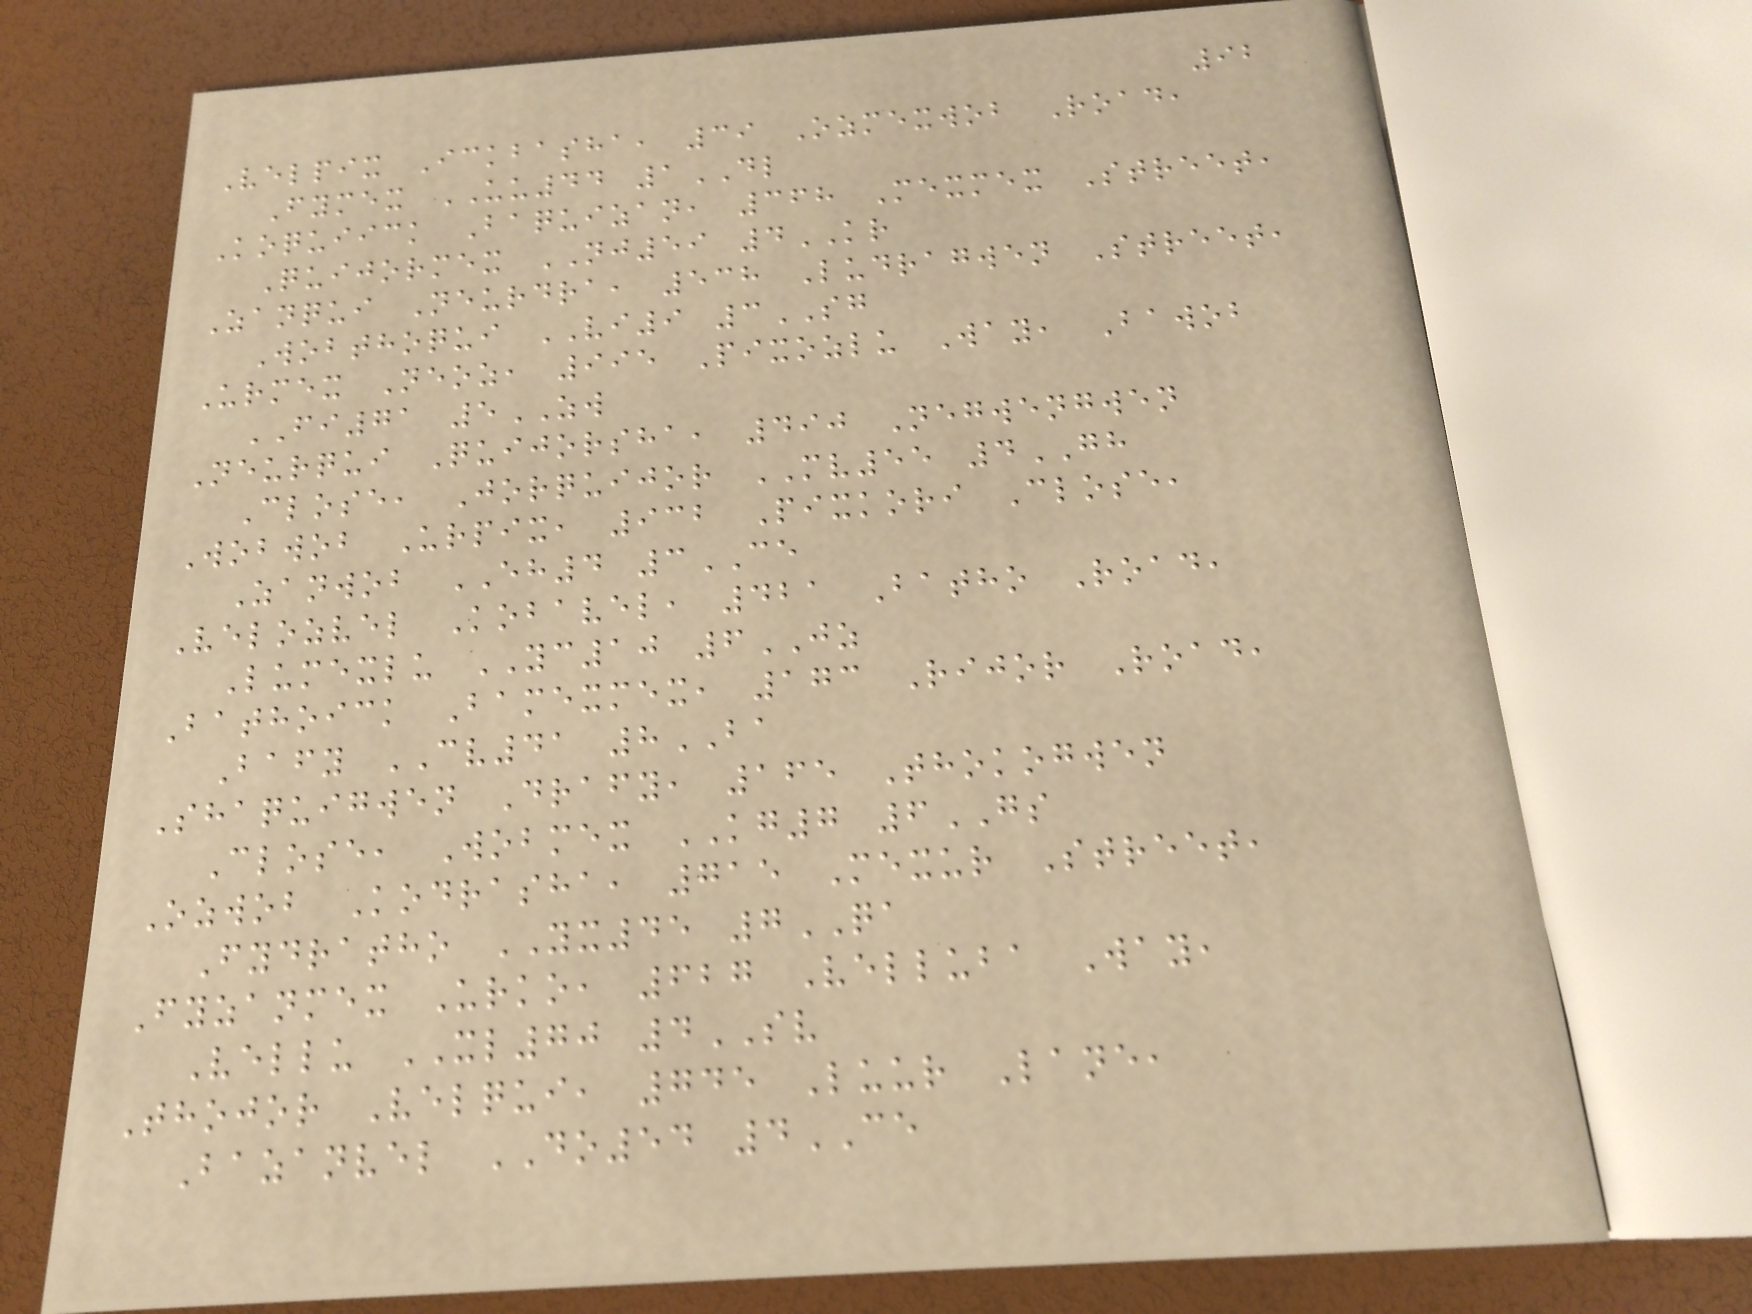92
Velpix Ickbasha, 39 Ozmexwob Road,
Fymex UU44 1DL
Koquiick Baquizan, 368 Mexmex Street,
Quijormex NJ59 4KR
Zanqui Neurdra, 538 Ludragwen Street,
Wobthoqui VI9 3SG
Urmex Neoz, 995 Pixozlu Way, Bawob
FI71 5ZW
Neurqui Quijorsha, 490 Negwengwen
Close, Jorquijor MV55 4GH
Wobwob Urpix, 932 Pixkori Close,
Zanwob EH4 3CE
Velozvel Kobavel, 421 Batho Road,
Lumexlu YC10 6JZ
Bathoick Bamexmex, 173 Rijor Road,
Bafy CV41 8BA
Shaquigwen Drafy, 165 Thokogwen
Close, Wobmex KG7 6GS
Ozwob Kodrasha, 715 Mexur Street,
Fydratho YX45 7QA
Fyzanmex Urko, 627 Velluba Way,
Vellu XL70 4SV
Thojor Velqui, 745 Luur Lane,
Bazanvel DO54 4CE
